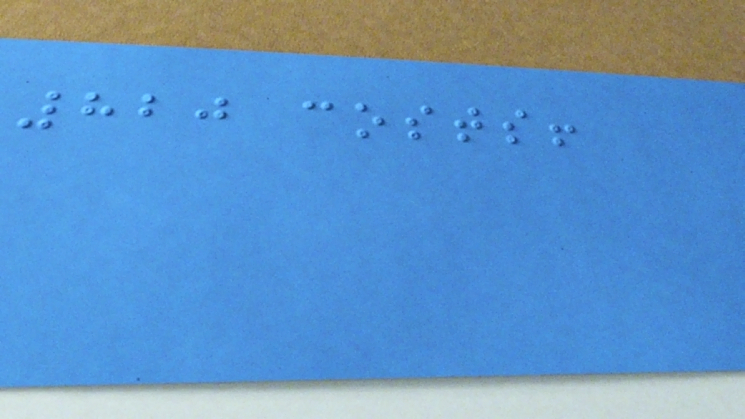820 costs!
